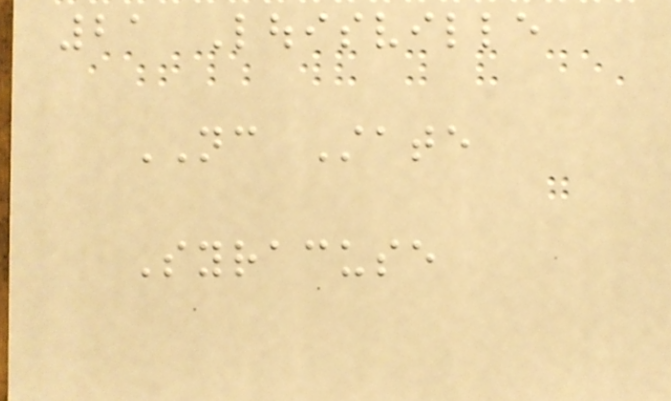21 Louisville
NC State
Syracuse
